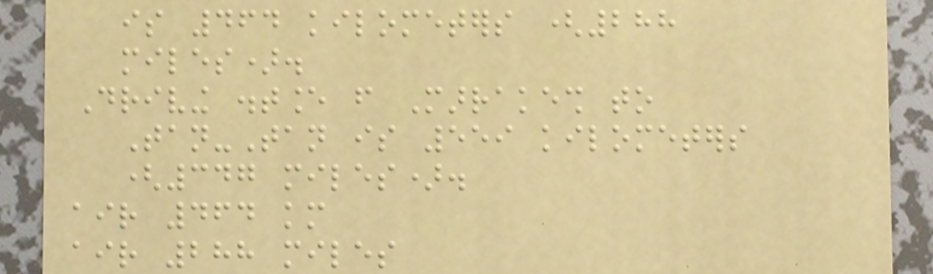is 464 kilometers (288
miles).
Driving distance from Marrakesh to
Tan-Tan is 559 kilometers
(347 miles).
air 464 km
air 288 miles
